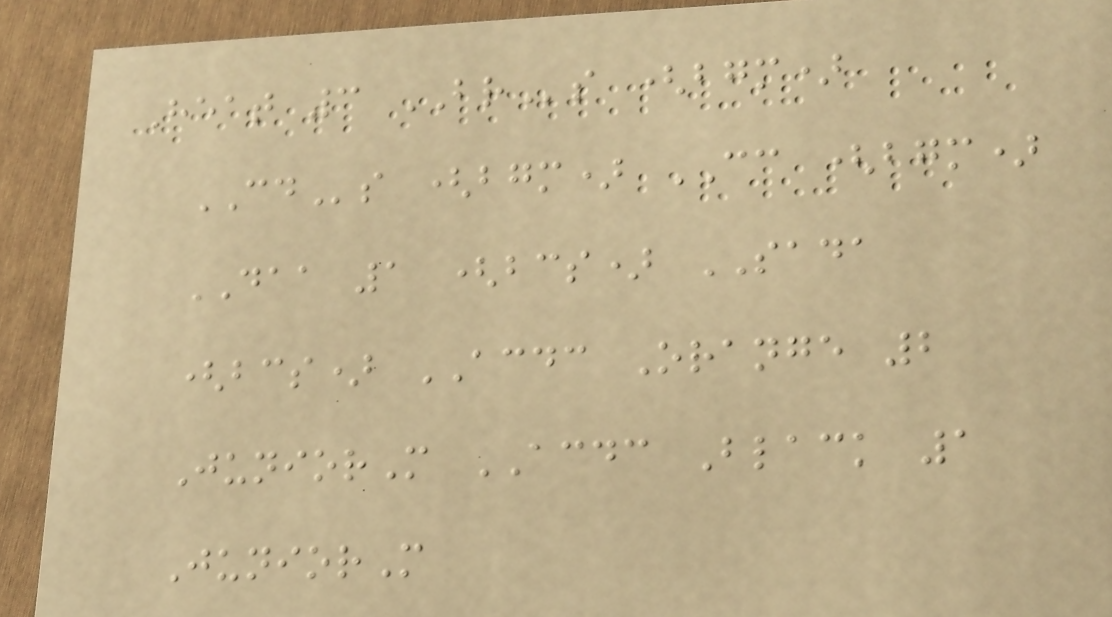Heat 3 BRs (bgm)
CDs (bgm) CC (bgm)
DAA 1 (bcs) SADA
(bcs) ACDC Orange 2
JuniorM ACDC Black 1
JuniorM
